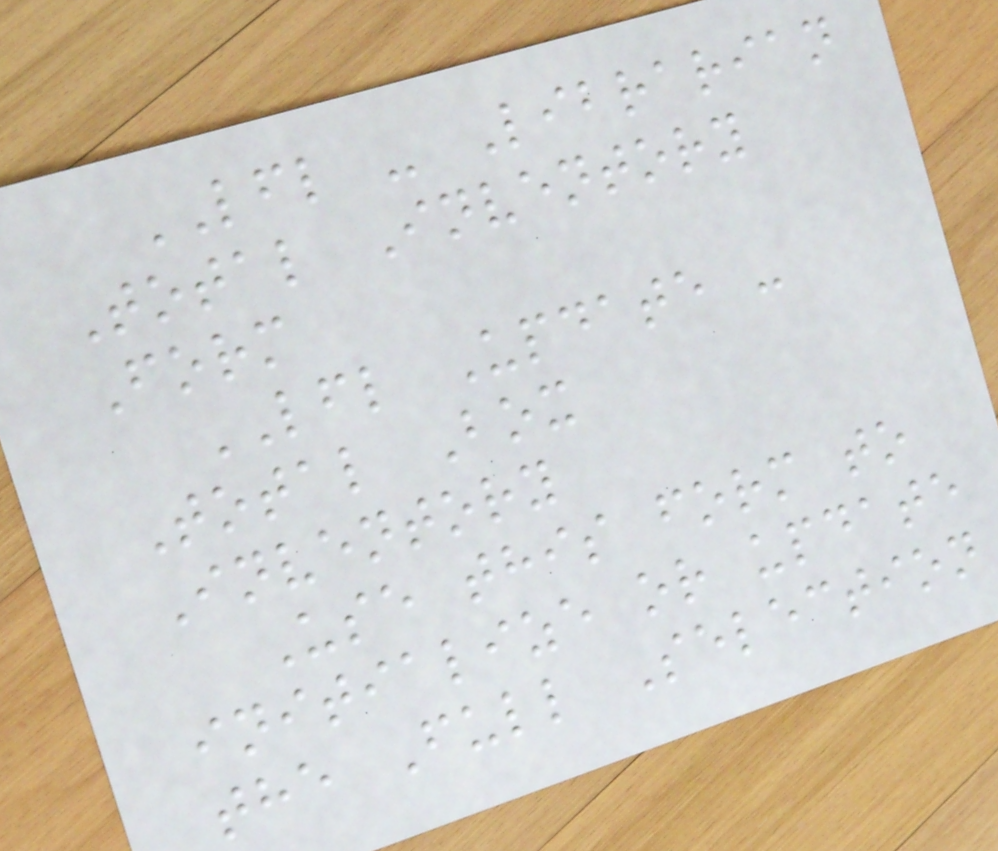LFL - Librarian
Total Inventory
Form
LFL Update -
Total Box
Inventory
Use this form to
initialize or update
the Full Selection
